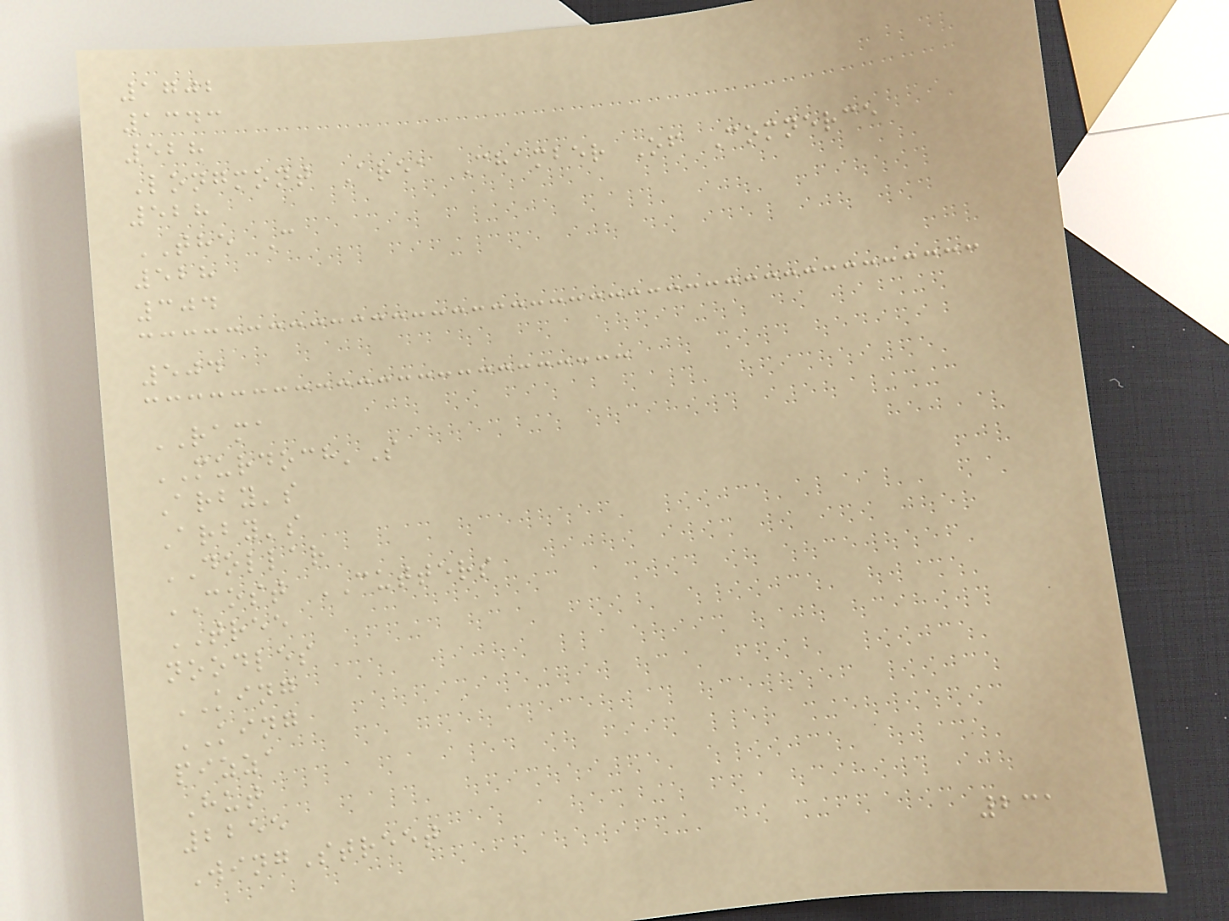1702
1343
528
Longmont Area Chamber Of Comnerce
528
THE C
528
304
504
RAMA
MURDOCH'S
Arby's
Arby's
DOLLAR
COST CUTTERS
TREE
noodles
KING
KING
pizza
Hut
2255
WingStreet
231
